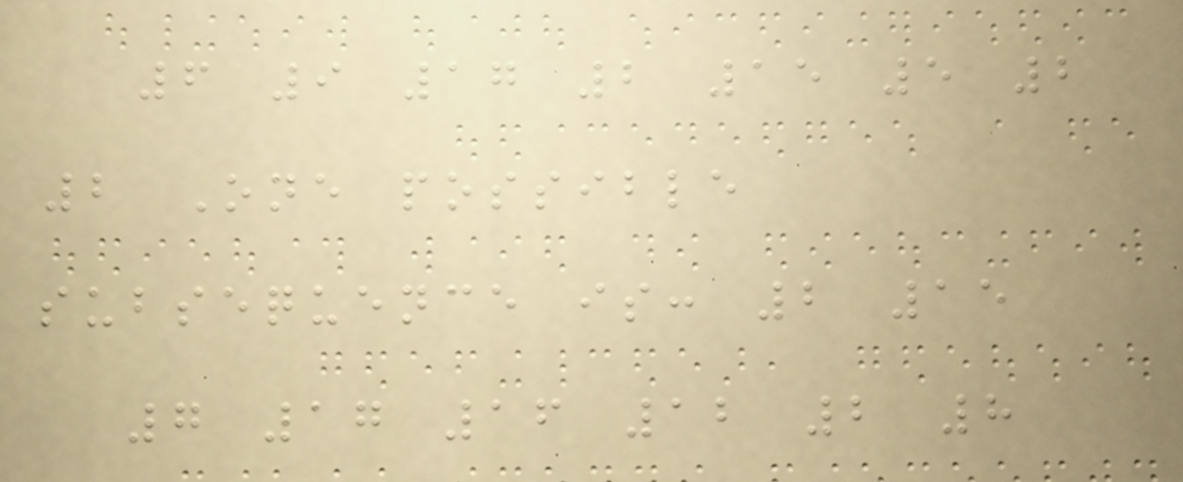6 9 17 2 15 5 2
2 One possible
subsequence is: 2 15
7 17 16 12 2 8
